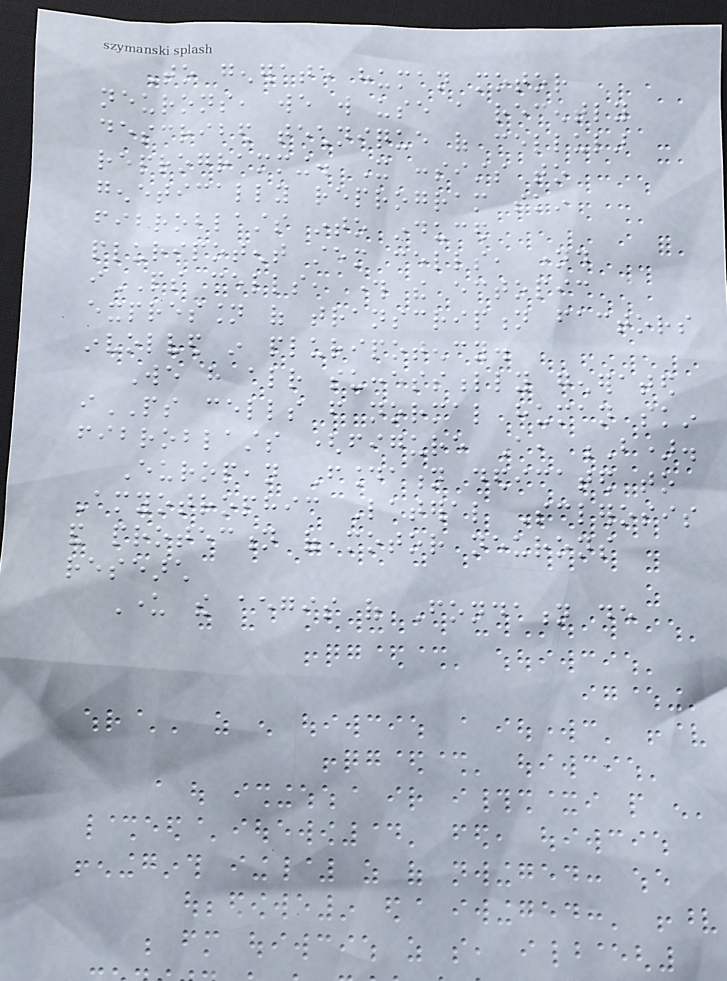To generate human motor
neurons, we will use a recently
described technique of cellular
reprogramming. It consists to
genetically reprogram skin
fibroblasts into induced
pluripotent stem cells, named
iPS cells, through the ectopic
expression of transcription factors
involved in pluripotency.
We have already successfully generated
iPS cells from normal human skin
fibroblasts (figure A, B).
European Foundation dedicated to
Amyotrophic Lateral Sclerosis
and protection of motor neurons
research
Under the aegis of Fondation de
